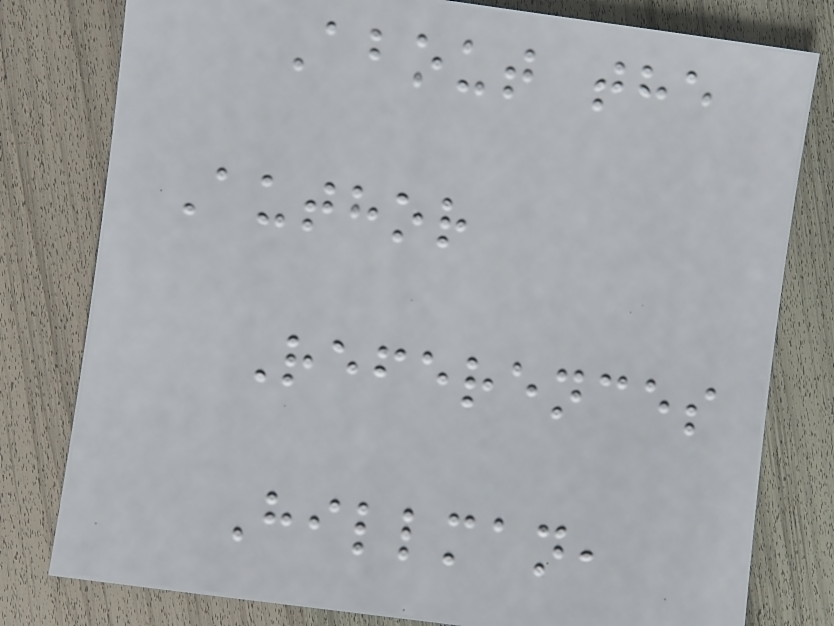About the
Author
References
Hillman,
